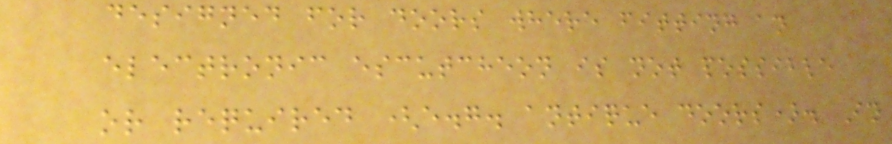designed for doors where fitting an
electronic escutcheon is not possible
or required (e.g. antique doors). In
